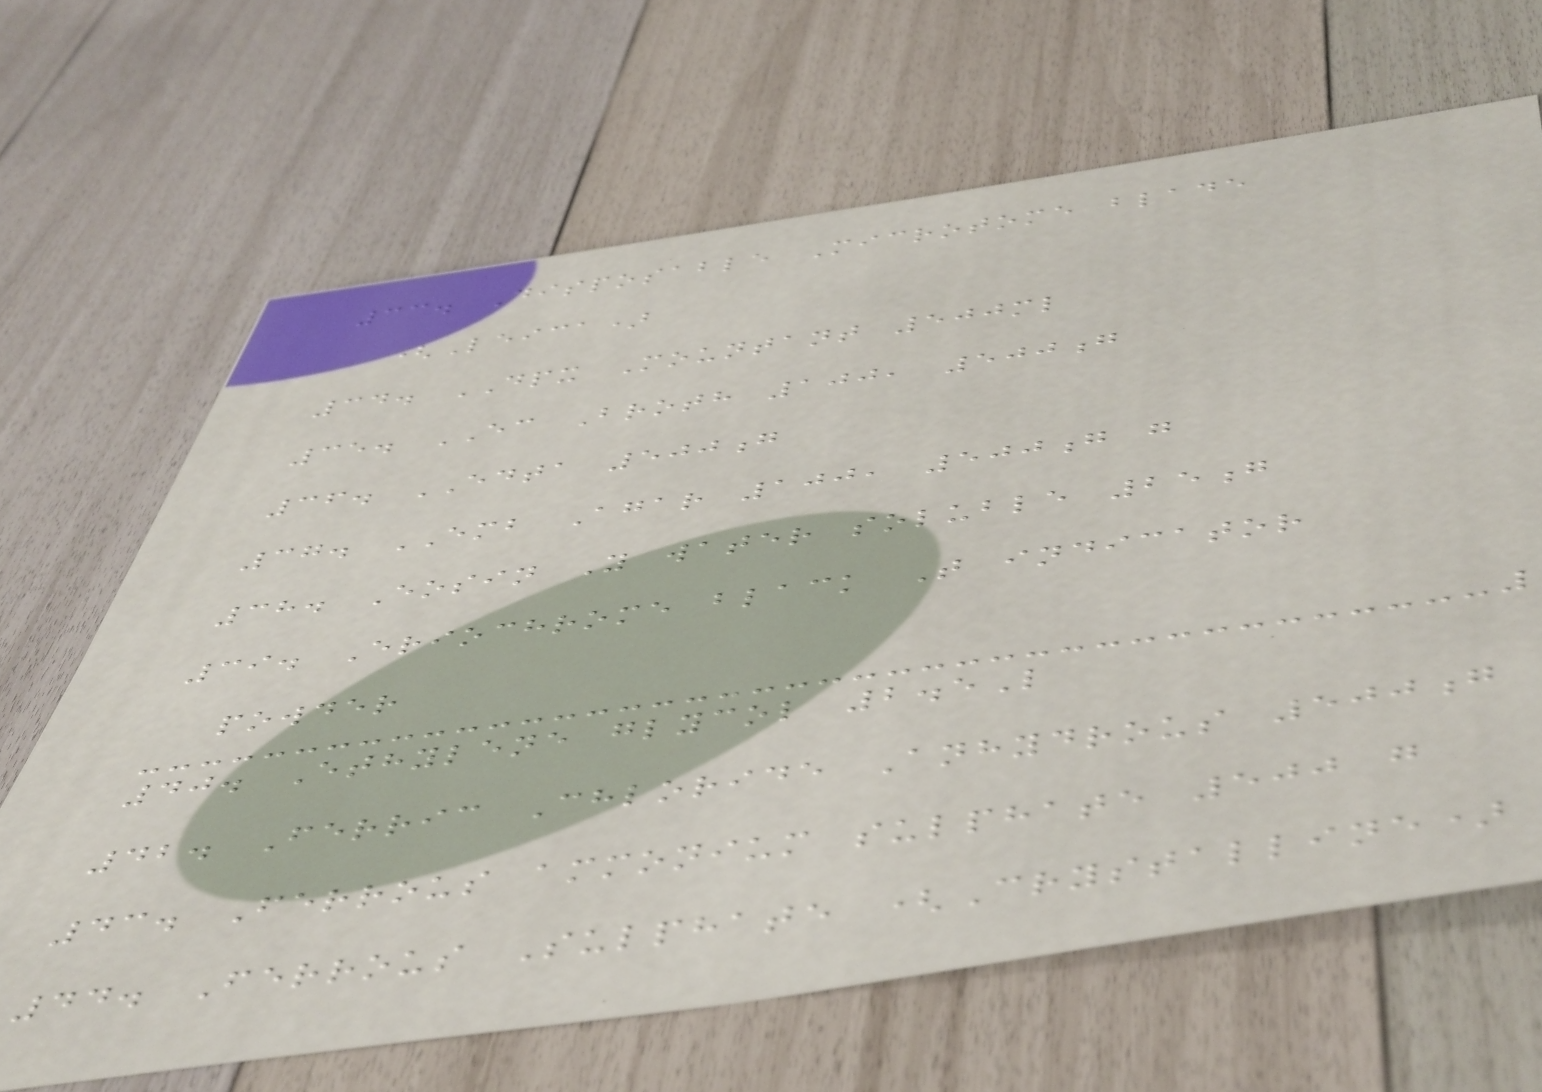33. Disposable Microtome blade
(Leica)
34. DPX Mountant 500ml
35. EC Broth 100, 500g
36. EDTA 500g
37. EMB Agar 100, 500g g
38. Eosin Y water soluble 25g
39. Eriochrome black T indicator
powder
40. Ethylene glycol 2.5L
42. Ferric Chloride Anhydrous 500g
43. Ferrous ammonium sulphate 500 g
44. Ferrous Sulphate (Crystalline)
